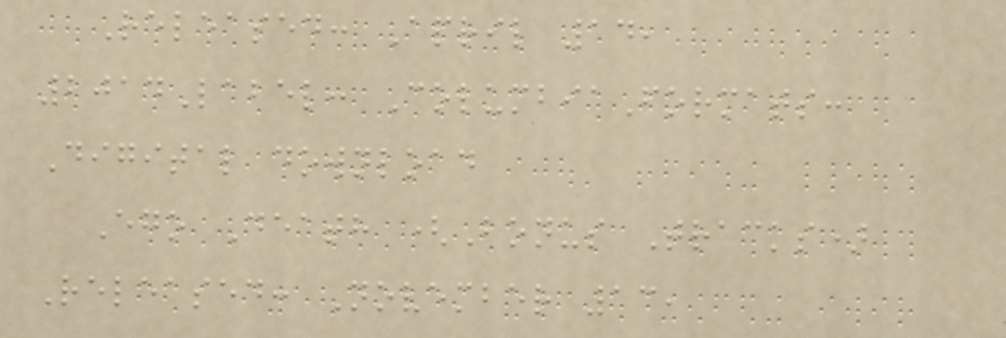Released: April 14,
2014Label: ColumbiaFormats:
Digital download
Ego Death (Bonus Tracks)
Released: November 13,
